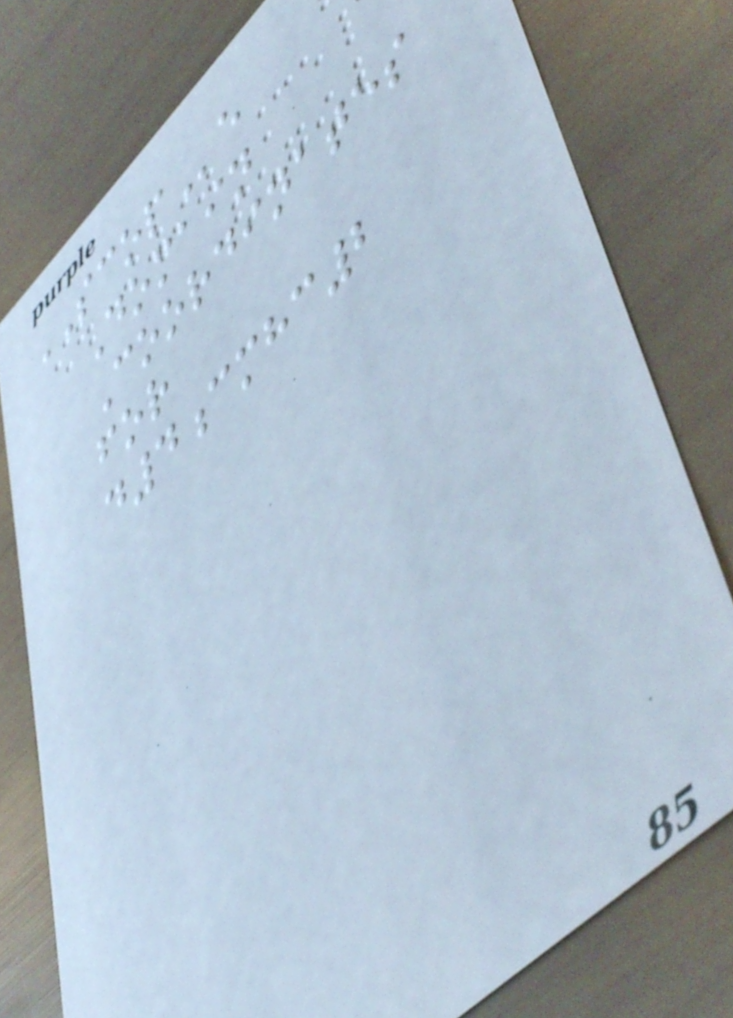SCOPe
Domain
Coordinates
for
d4cmhc2
